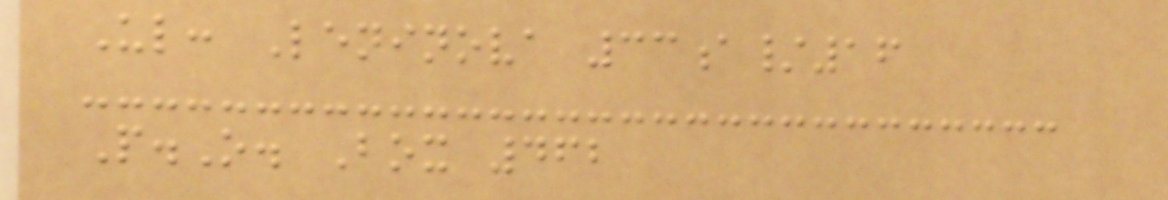Ul: Leninova 33a/16
P.O. Box 462
